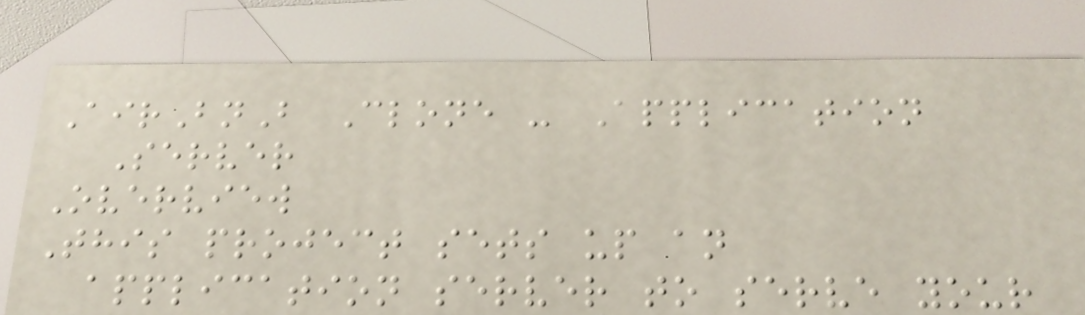AirBnB Clone - Application
Server
Overview
This project sets up an
application server to serve your
